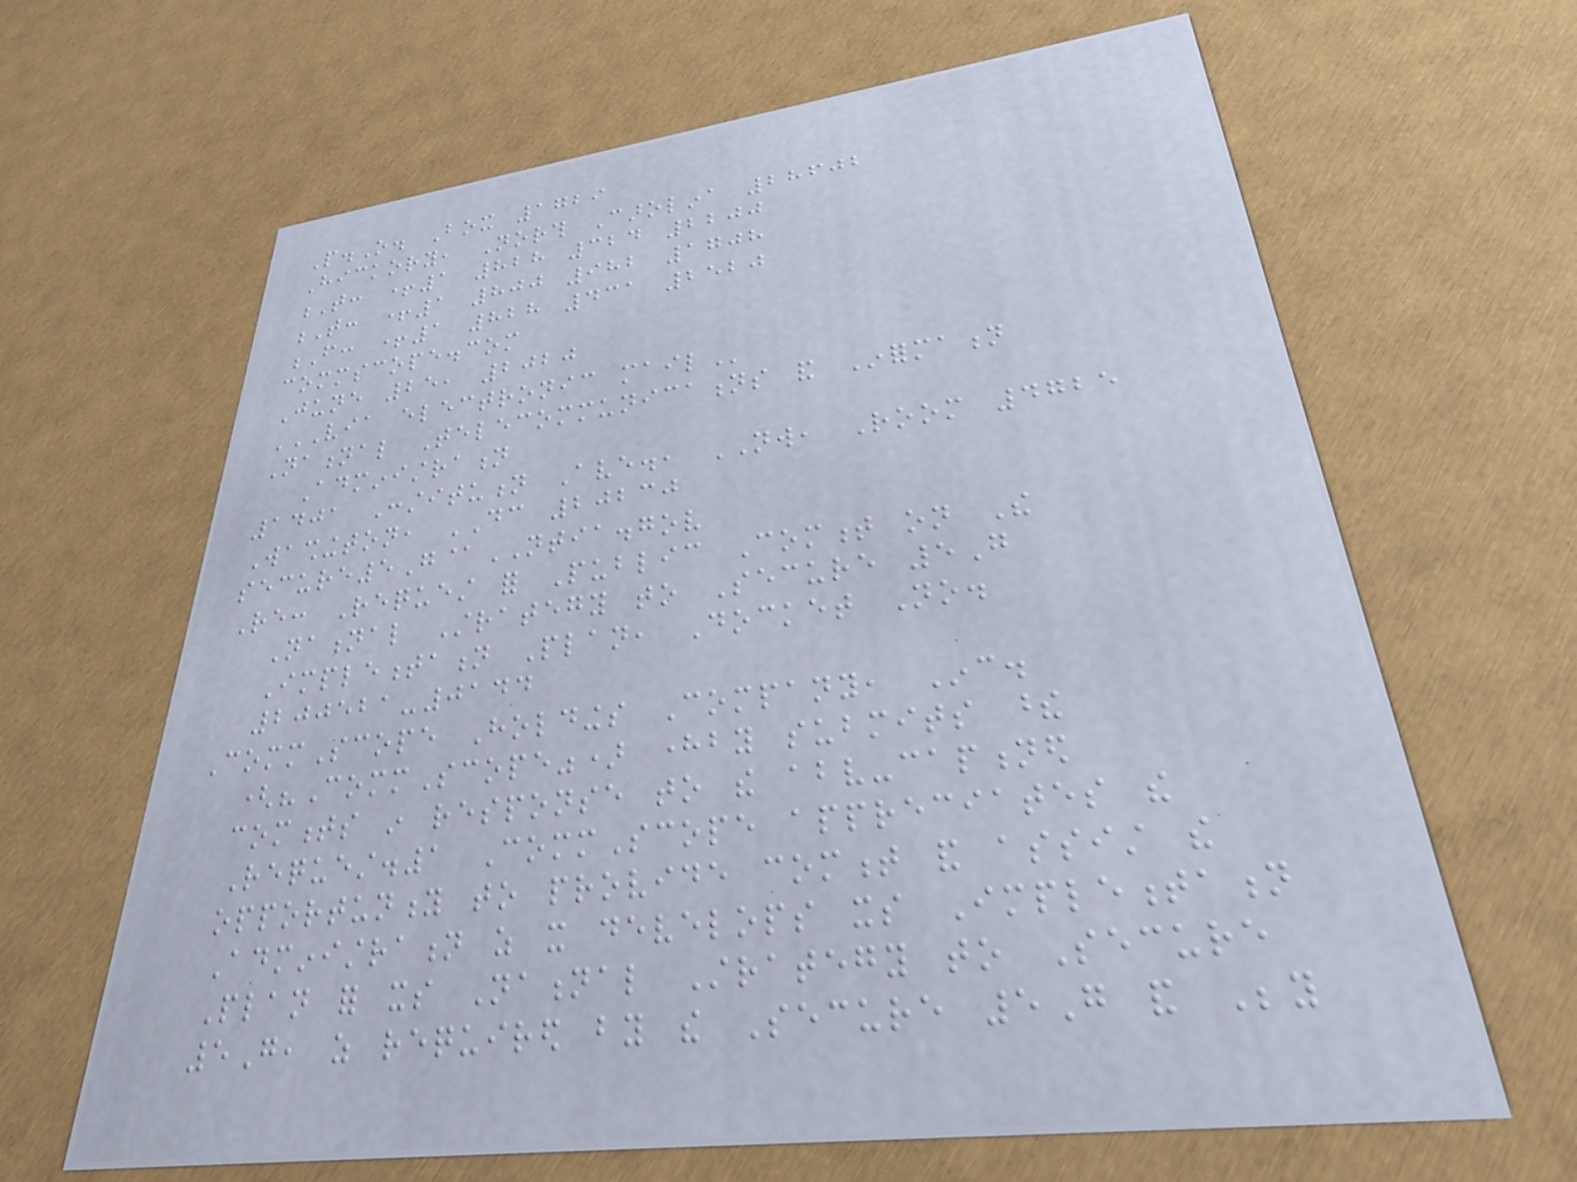P.O. Box 1729
Hickory, North Carolina 28602
T: +1 828 324 2200
T: +1 800 982 1708
F: +1 828 431 2520
commscope.com
June 25, 2020
VIA ELECTRONIC MAIL
National Telecommunications and Information
Administration
1401 Constitution Ave., NW, Room 4725
Washington, DC 20230
secure5G@NTIA.gov
Re: Request for Public Comment on The
National Strategy to Secure 5G
Implementation Plan, Docket No.
200521-0144
CommScope Holdings Company, Inc.
("CommScope") hereby submits these
comments in response to the above-captioned
Request.1 CommScope appreciates the
opportunity to provide comment and assist the
Administration as it develops its Implementation
Plan for its National Strategy to Secure
5G, as required by the Secure 5G and Beyond
